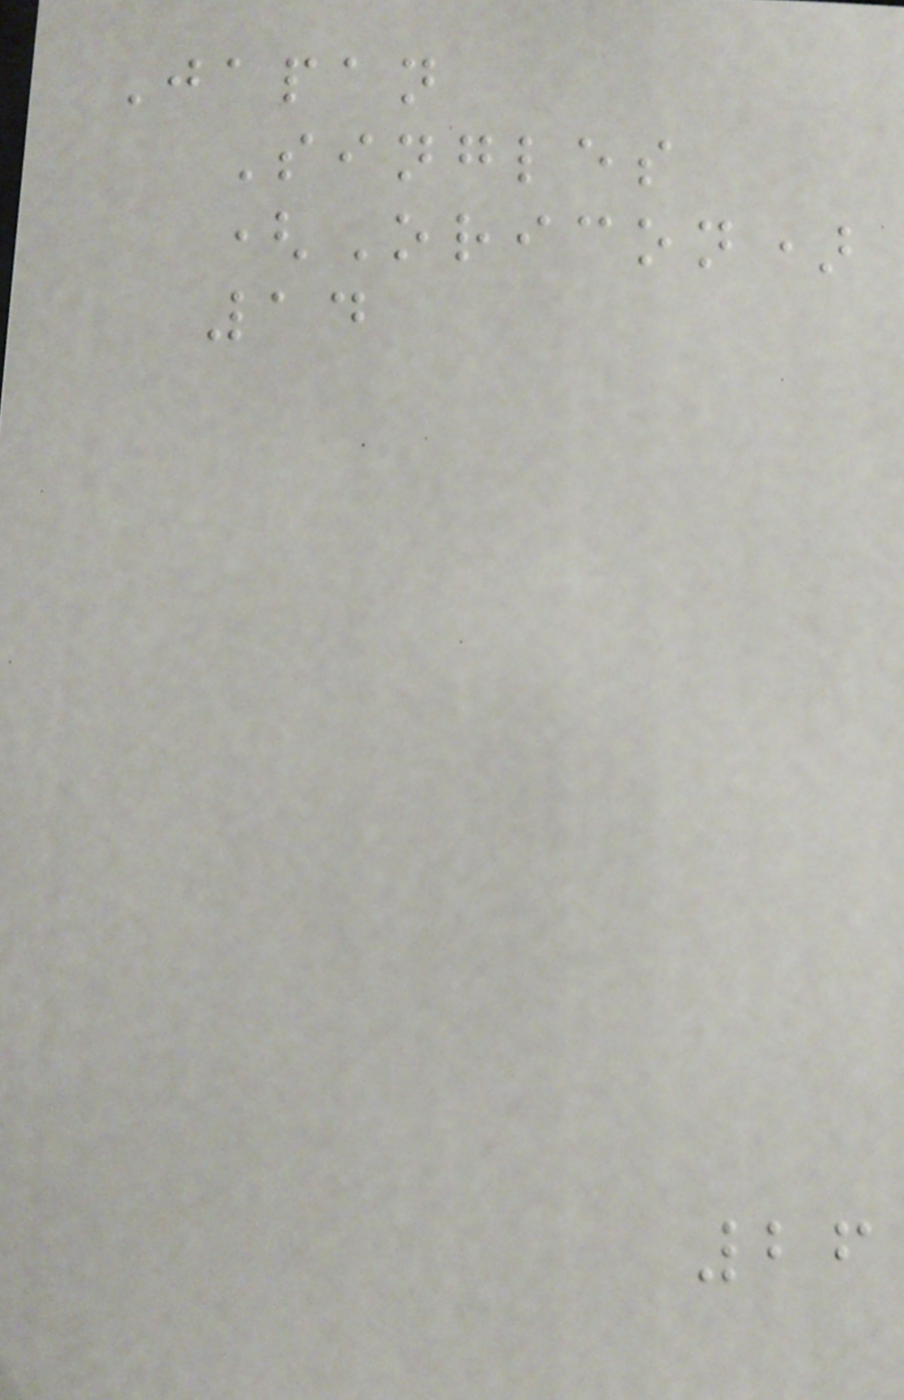Japan
Singles
(Oricon)
14
26
